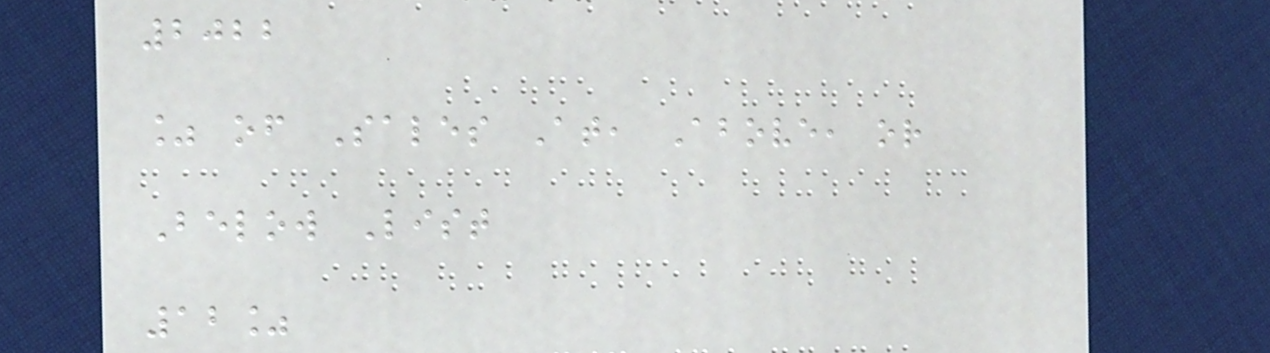2022
% of Sales At, Above, or
Below List
12%
